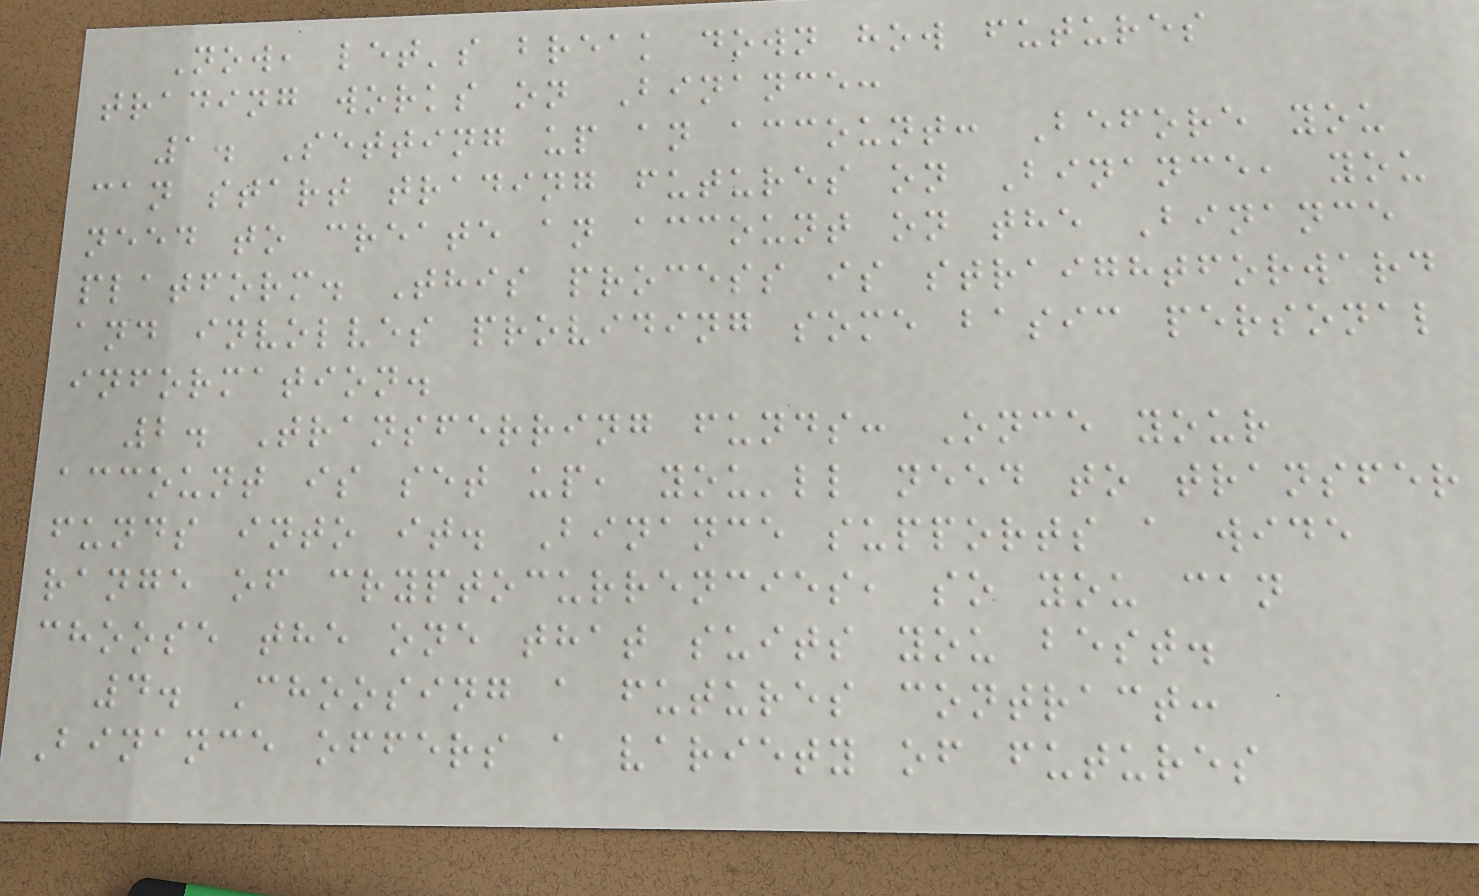Now, let's break down how futures
trading works on Binance:
1. Setting up an account: Before you
can start trading futures on Binance, you
need to create an account on the Binance
platform. This process is straightforward
and involves providing some basic personal
information.
2. Transferring funds: Once your
account is set up, you'll need to transfer
funds into it. Binance supports a wide
range of cryptocurrencies, so you can
choose the one that suits you best.
4. Choosing a futures contract:
Binance offers a variety of futures
